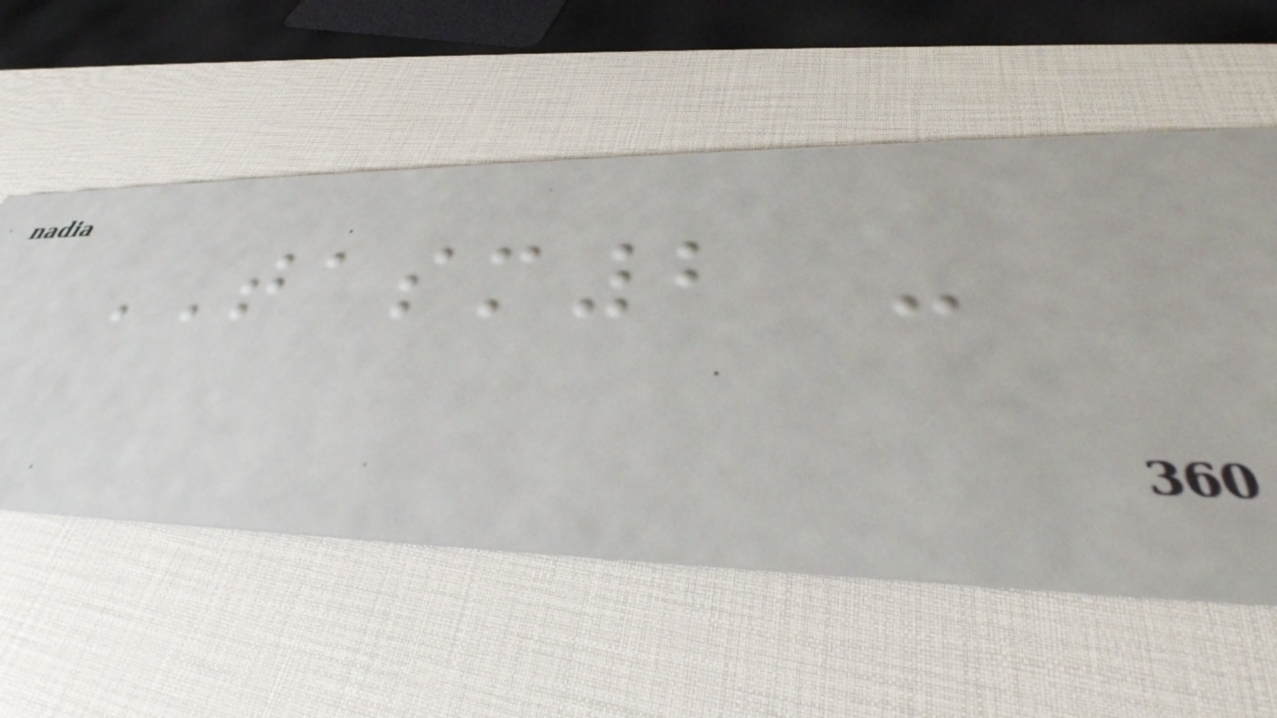TASM2 -
